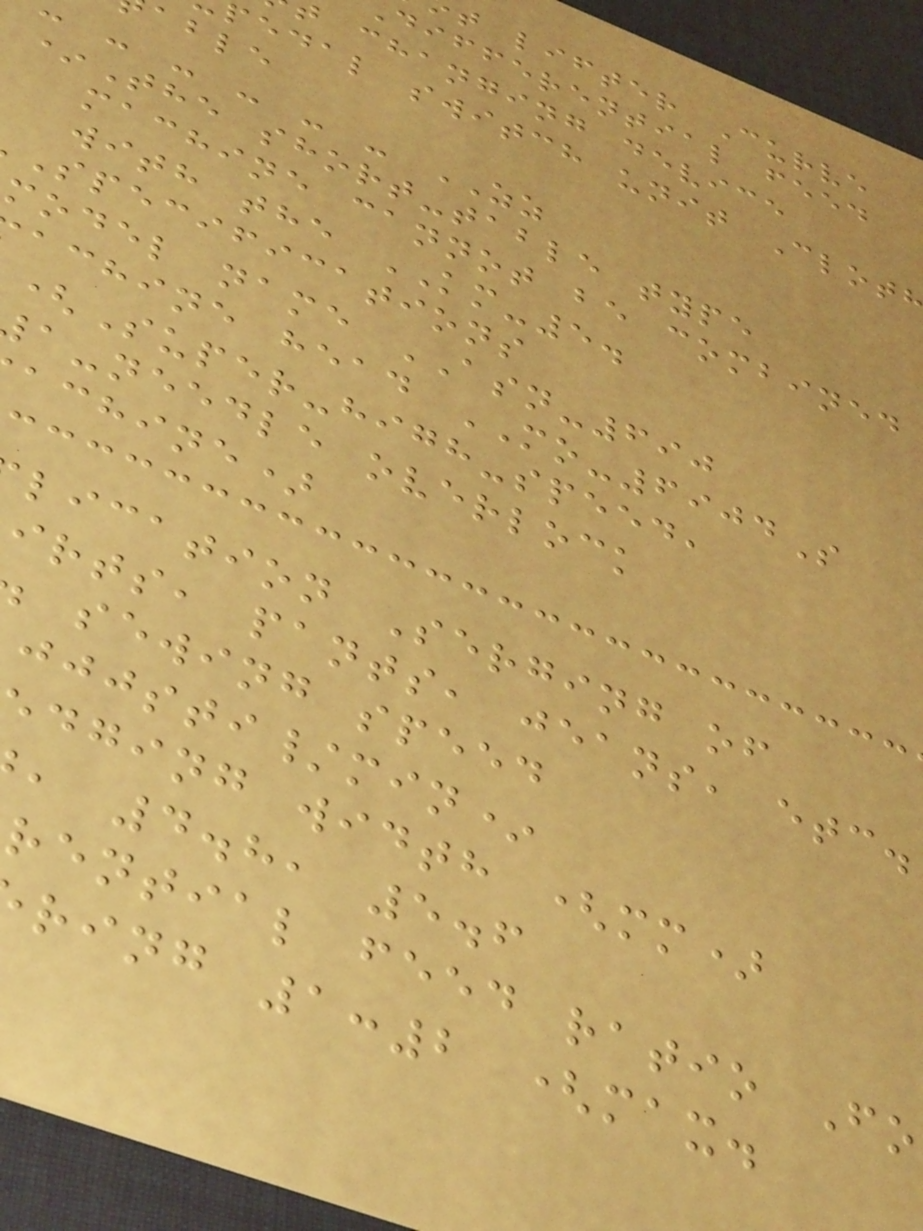t lifter Curve
differential feed
changing device
pedal switch unit Clot
able
- - - - - ZZ
*The short-table type
machine cannot be combined
with the KM-5.
specifications
model name ASN-690
achine head MO-6904S
(Super-high-speed,
a-needle overlock
achine)
lication Serging of
irts, pants, jeans, etc.
sewing speed
jjjsti/min*
dging width (mm)
, 4.8, 5.6
rential feed ratio Fo
ring 1:2 (max.
